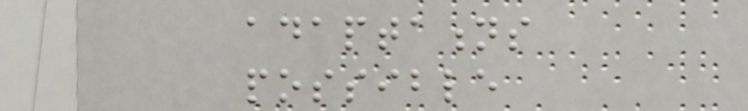adaptations
possible
